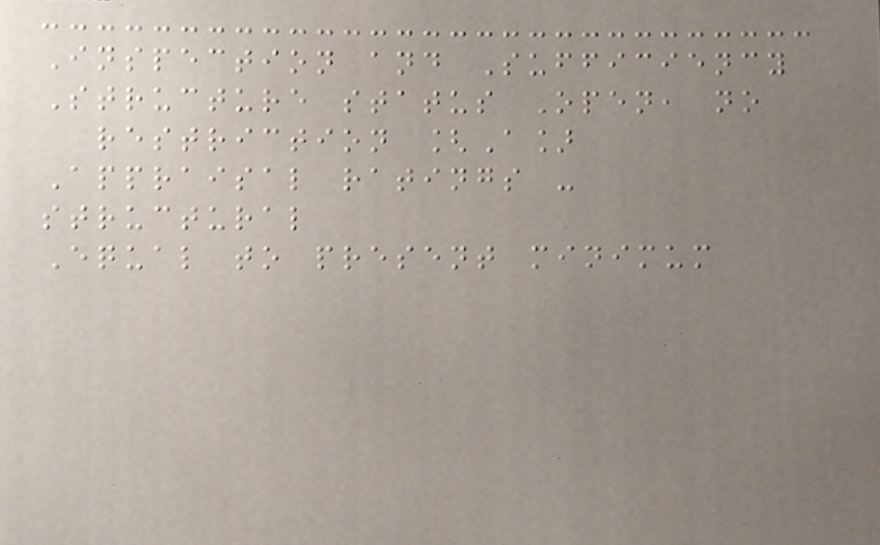Inspection and Sufficiency
Structure status Open, no
restriction [A]
Appraisal ratings -
structural
Equal to present minimum
